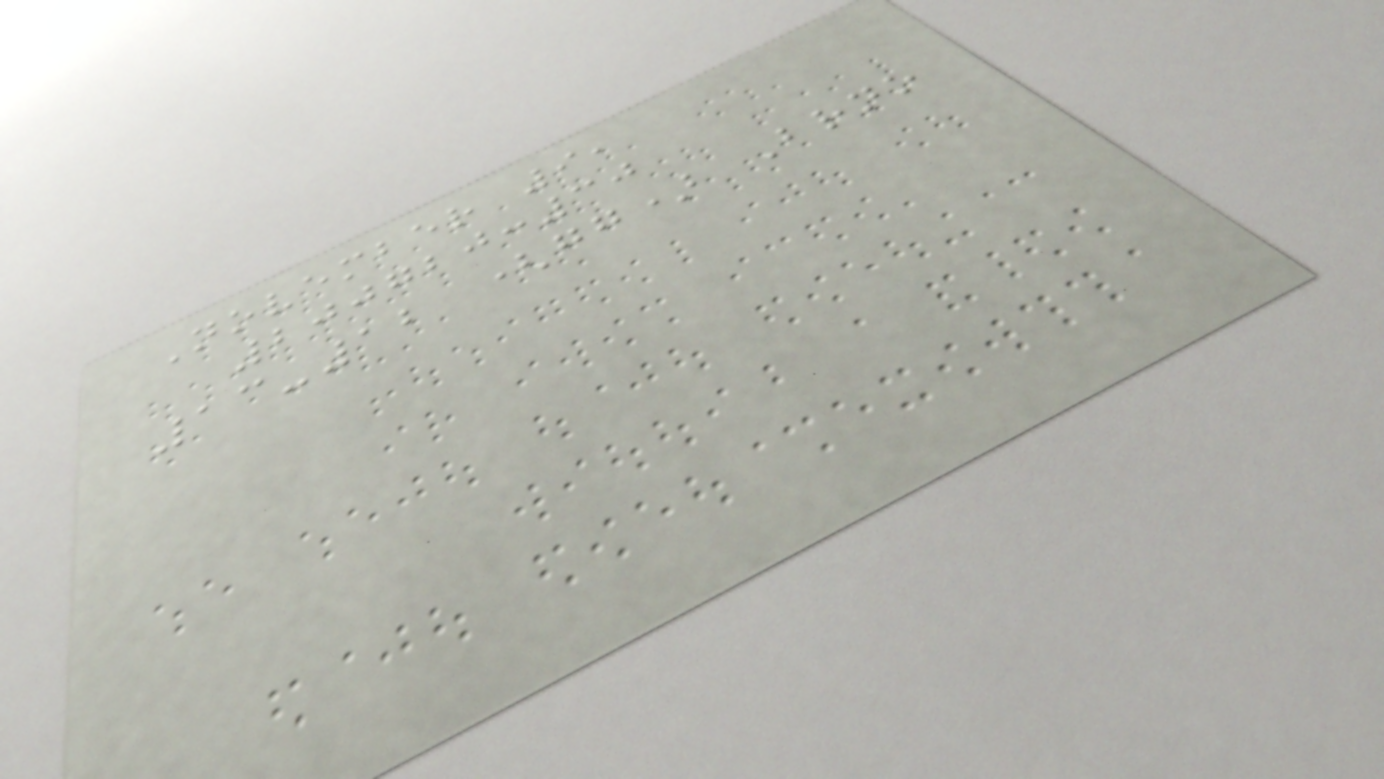November 9,
200720:30
13-12 (gg) Brno
